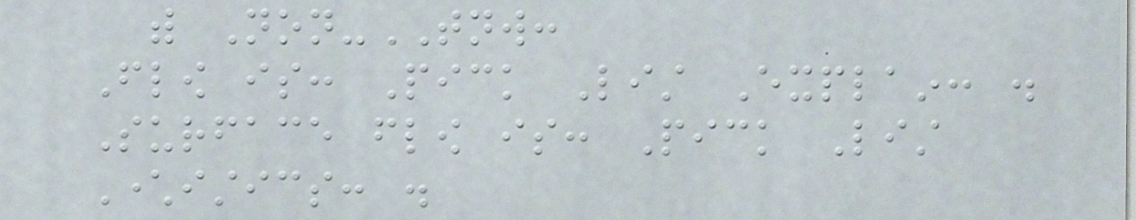with Non-TNW:
Flow is: Pick List Explain: .
Surface flow is: Pick List
Characteristics: .
